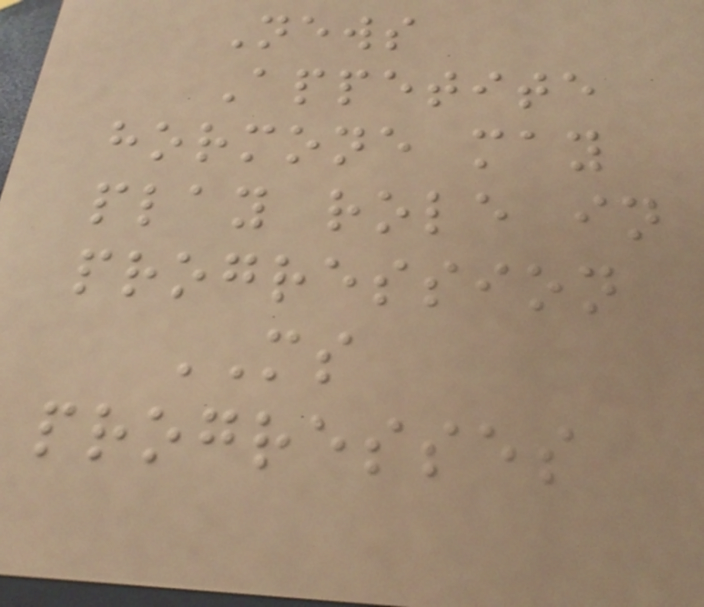News
Appetite
hormone may
play role in
progression
MS
progresses
